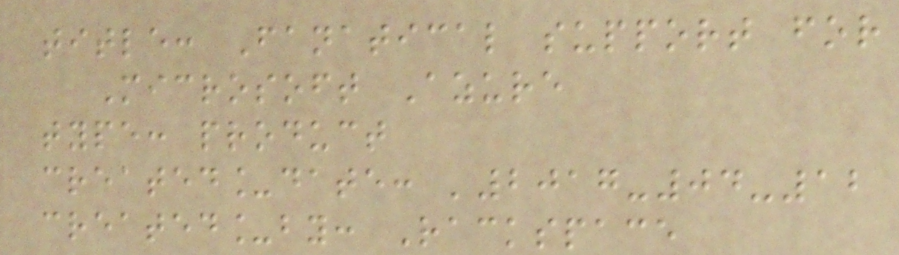title: Fanatical support for
Microsoft Azure
type: product
created_date: '2017-04-12
created_by: Rackspace
